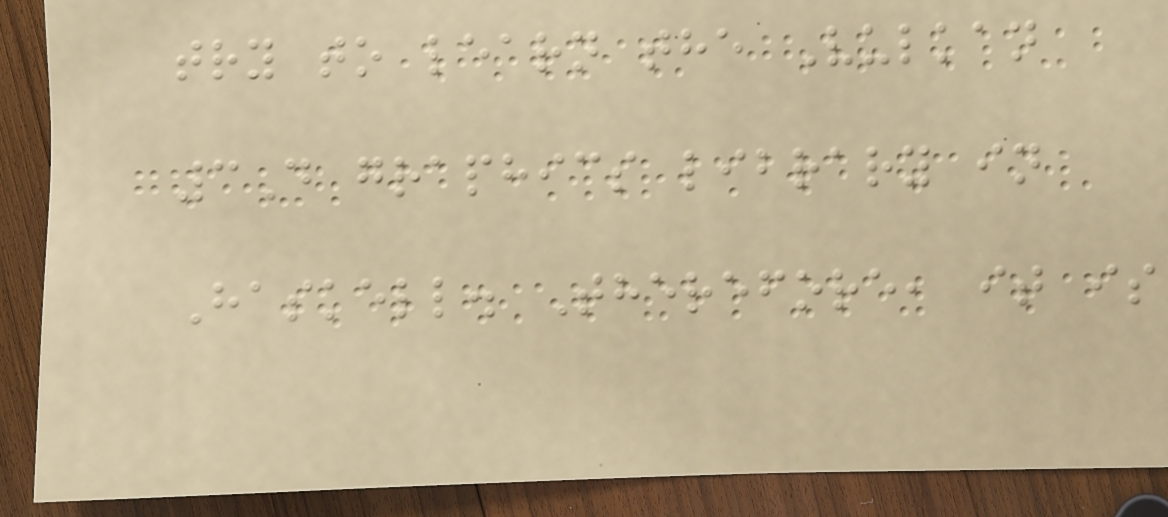try to learn the Vulkan
3D graphics library in
Haskell. Therefore, it is
